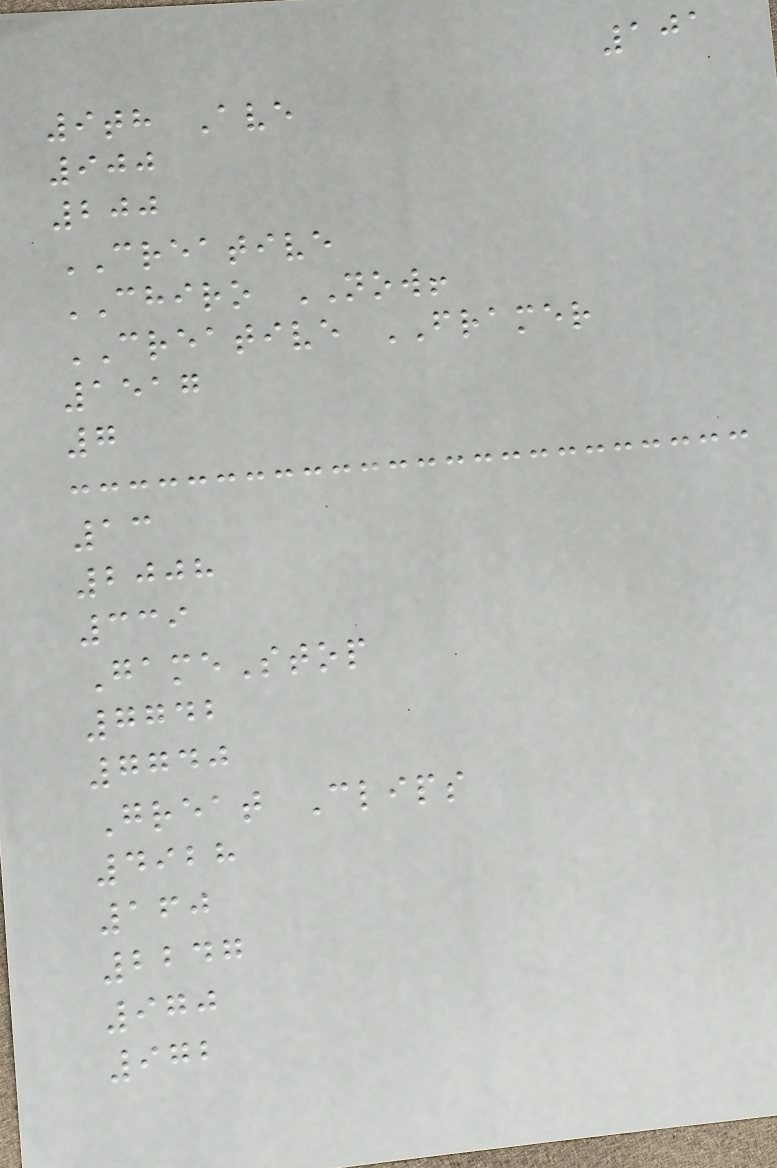101
9th Ave
900
200
CREATIVE
CHIRO NOW!
CREATIVE FRAMER
1517
7
13
2008
339
GameStop
7742
7740
Great Clips
4928
160
2247
970
972
